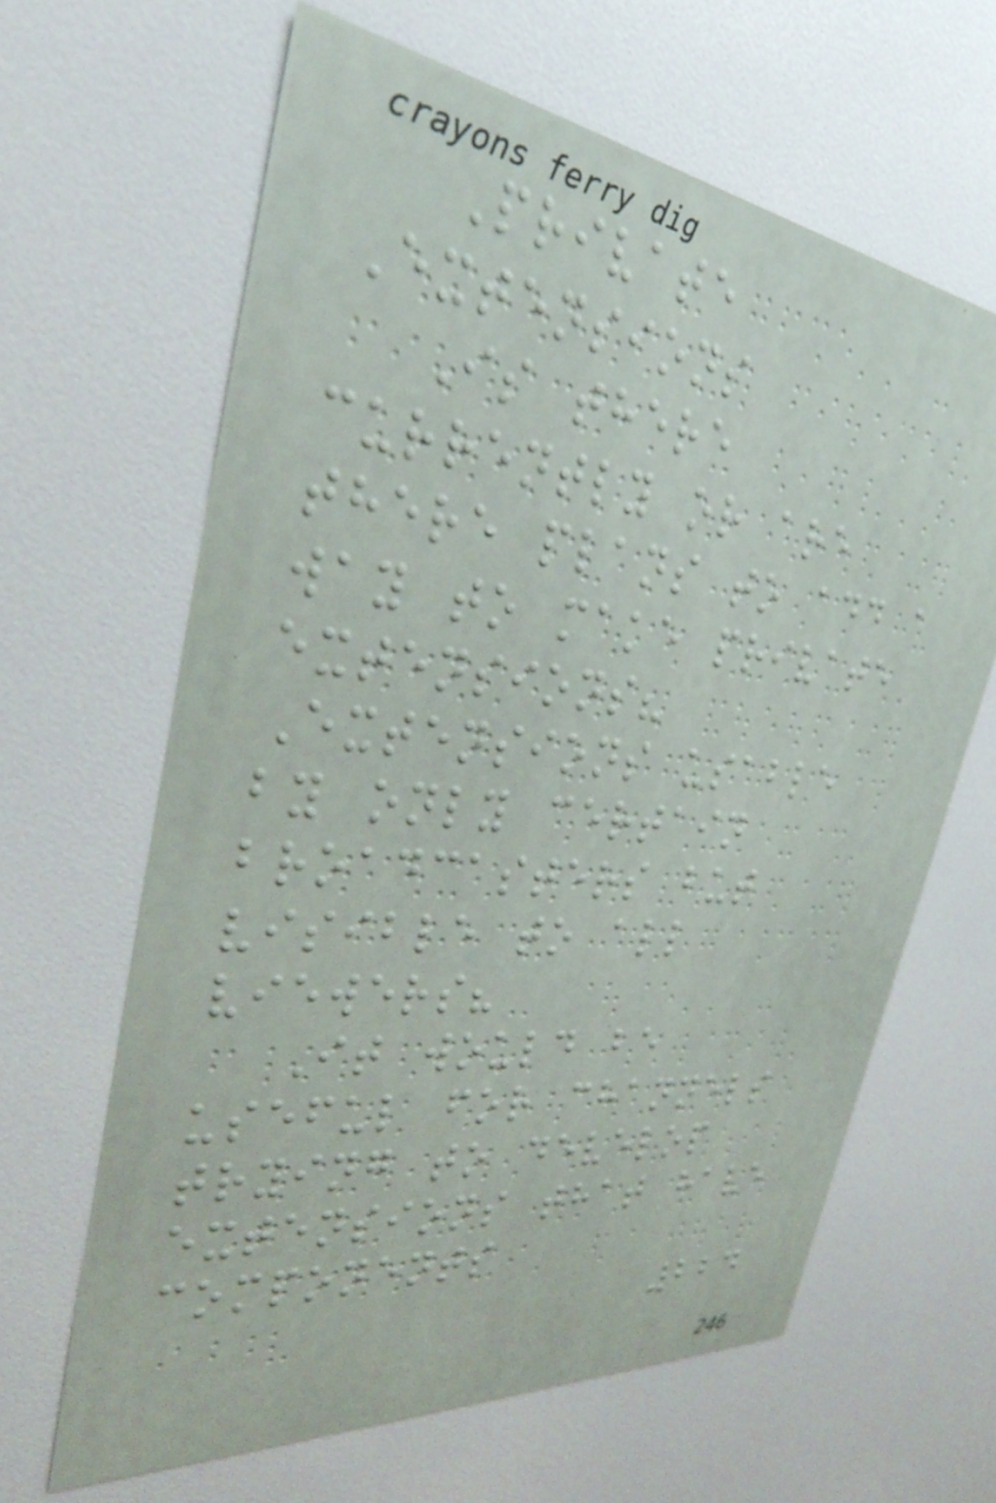Private
Extensions
Is there
currently or are
there plans to add a
way to make private
extensions?
Extensions usable
by only certain
broadcasters but
visible to all
viewers?
It would be
useful for channels
trying to develop
extensions that have
components
224
